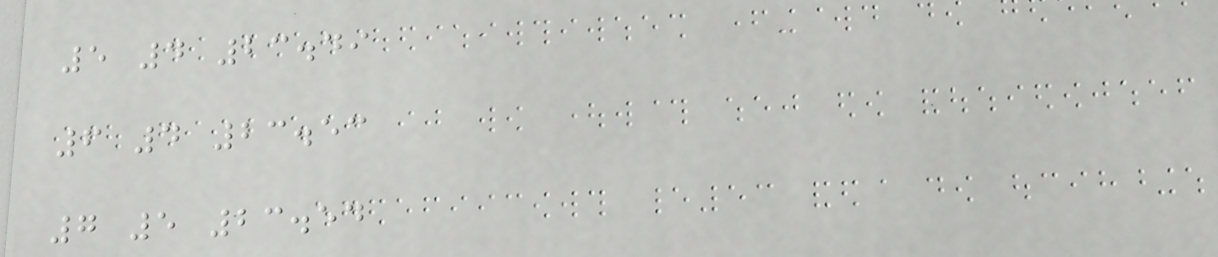5 4 23.49
6 4 23.53
7 5 23.54
